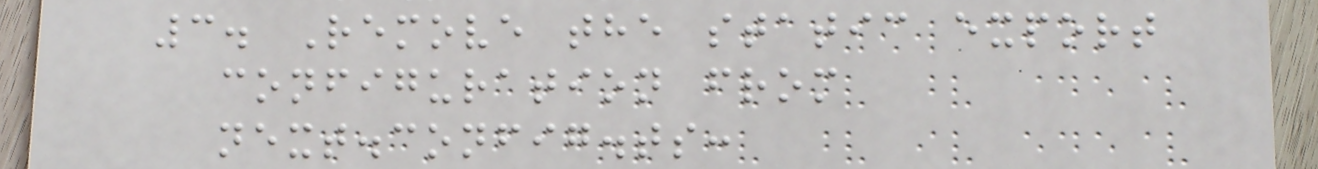3. Remove the static export
configuration from
next.config.ts:
